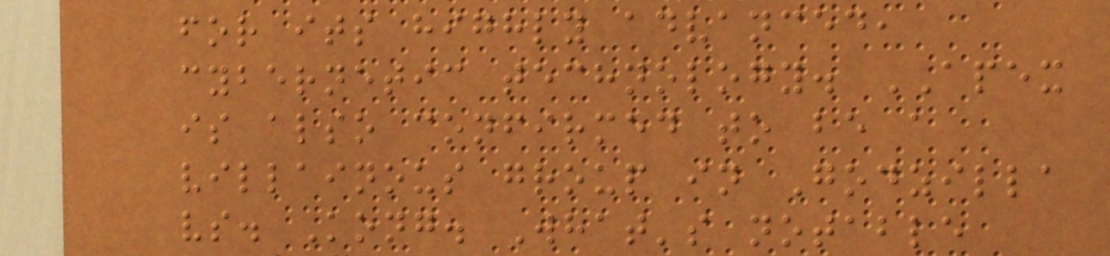for its highly advanced,
cybernetic technology. APEX
is also confirmed to be a
villainous group in Godzilla
vs. Kong. What's notable
